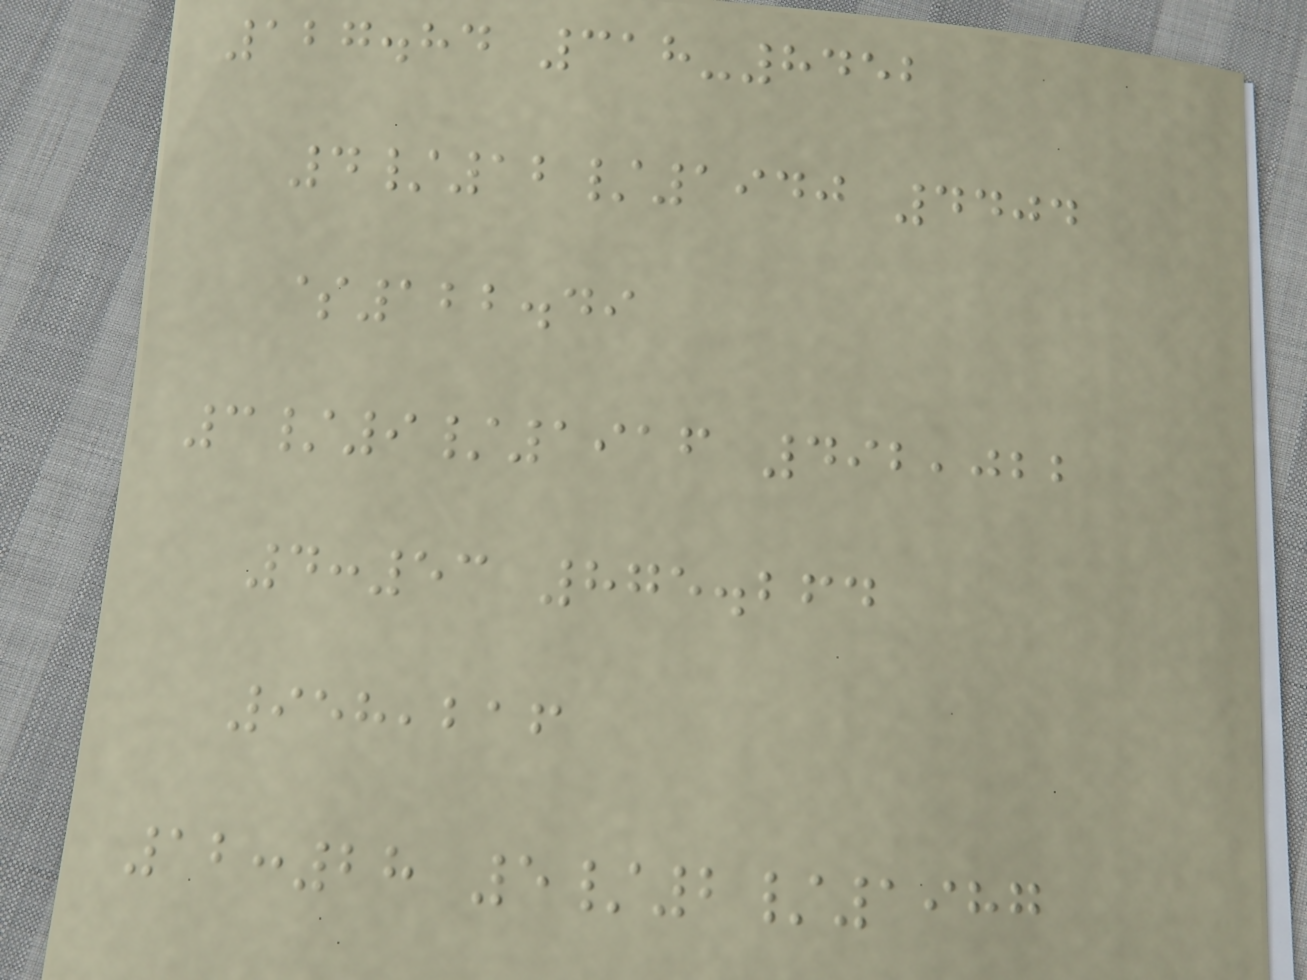127.84 318-8452
4/12/1940 4404
$122.49
3/9/1916 492,022
4:53 875.264
958,216
12:28 5/2/1987
